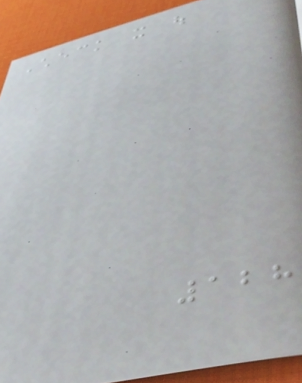Check it out
128
